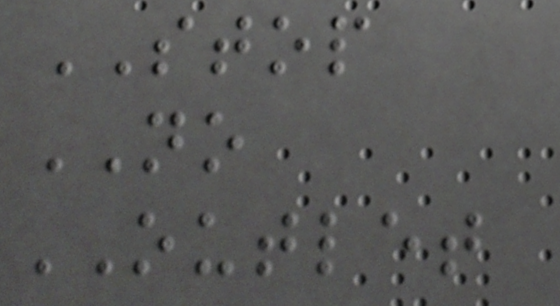STOP
NO
OUTLET
